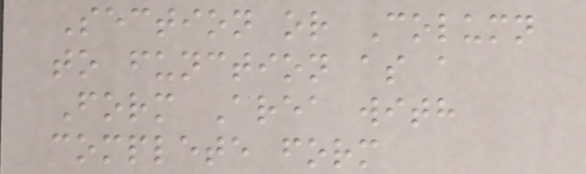Section or Column
to function as a
Form Area with
complete form
